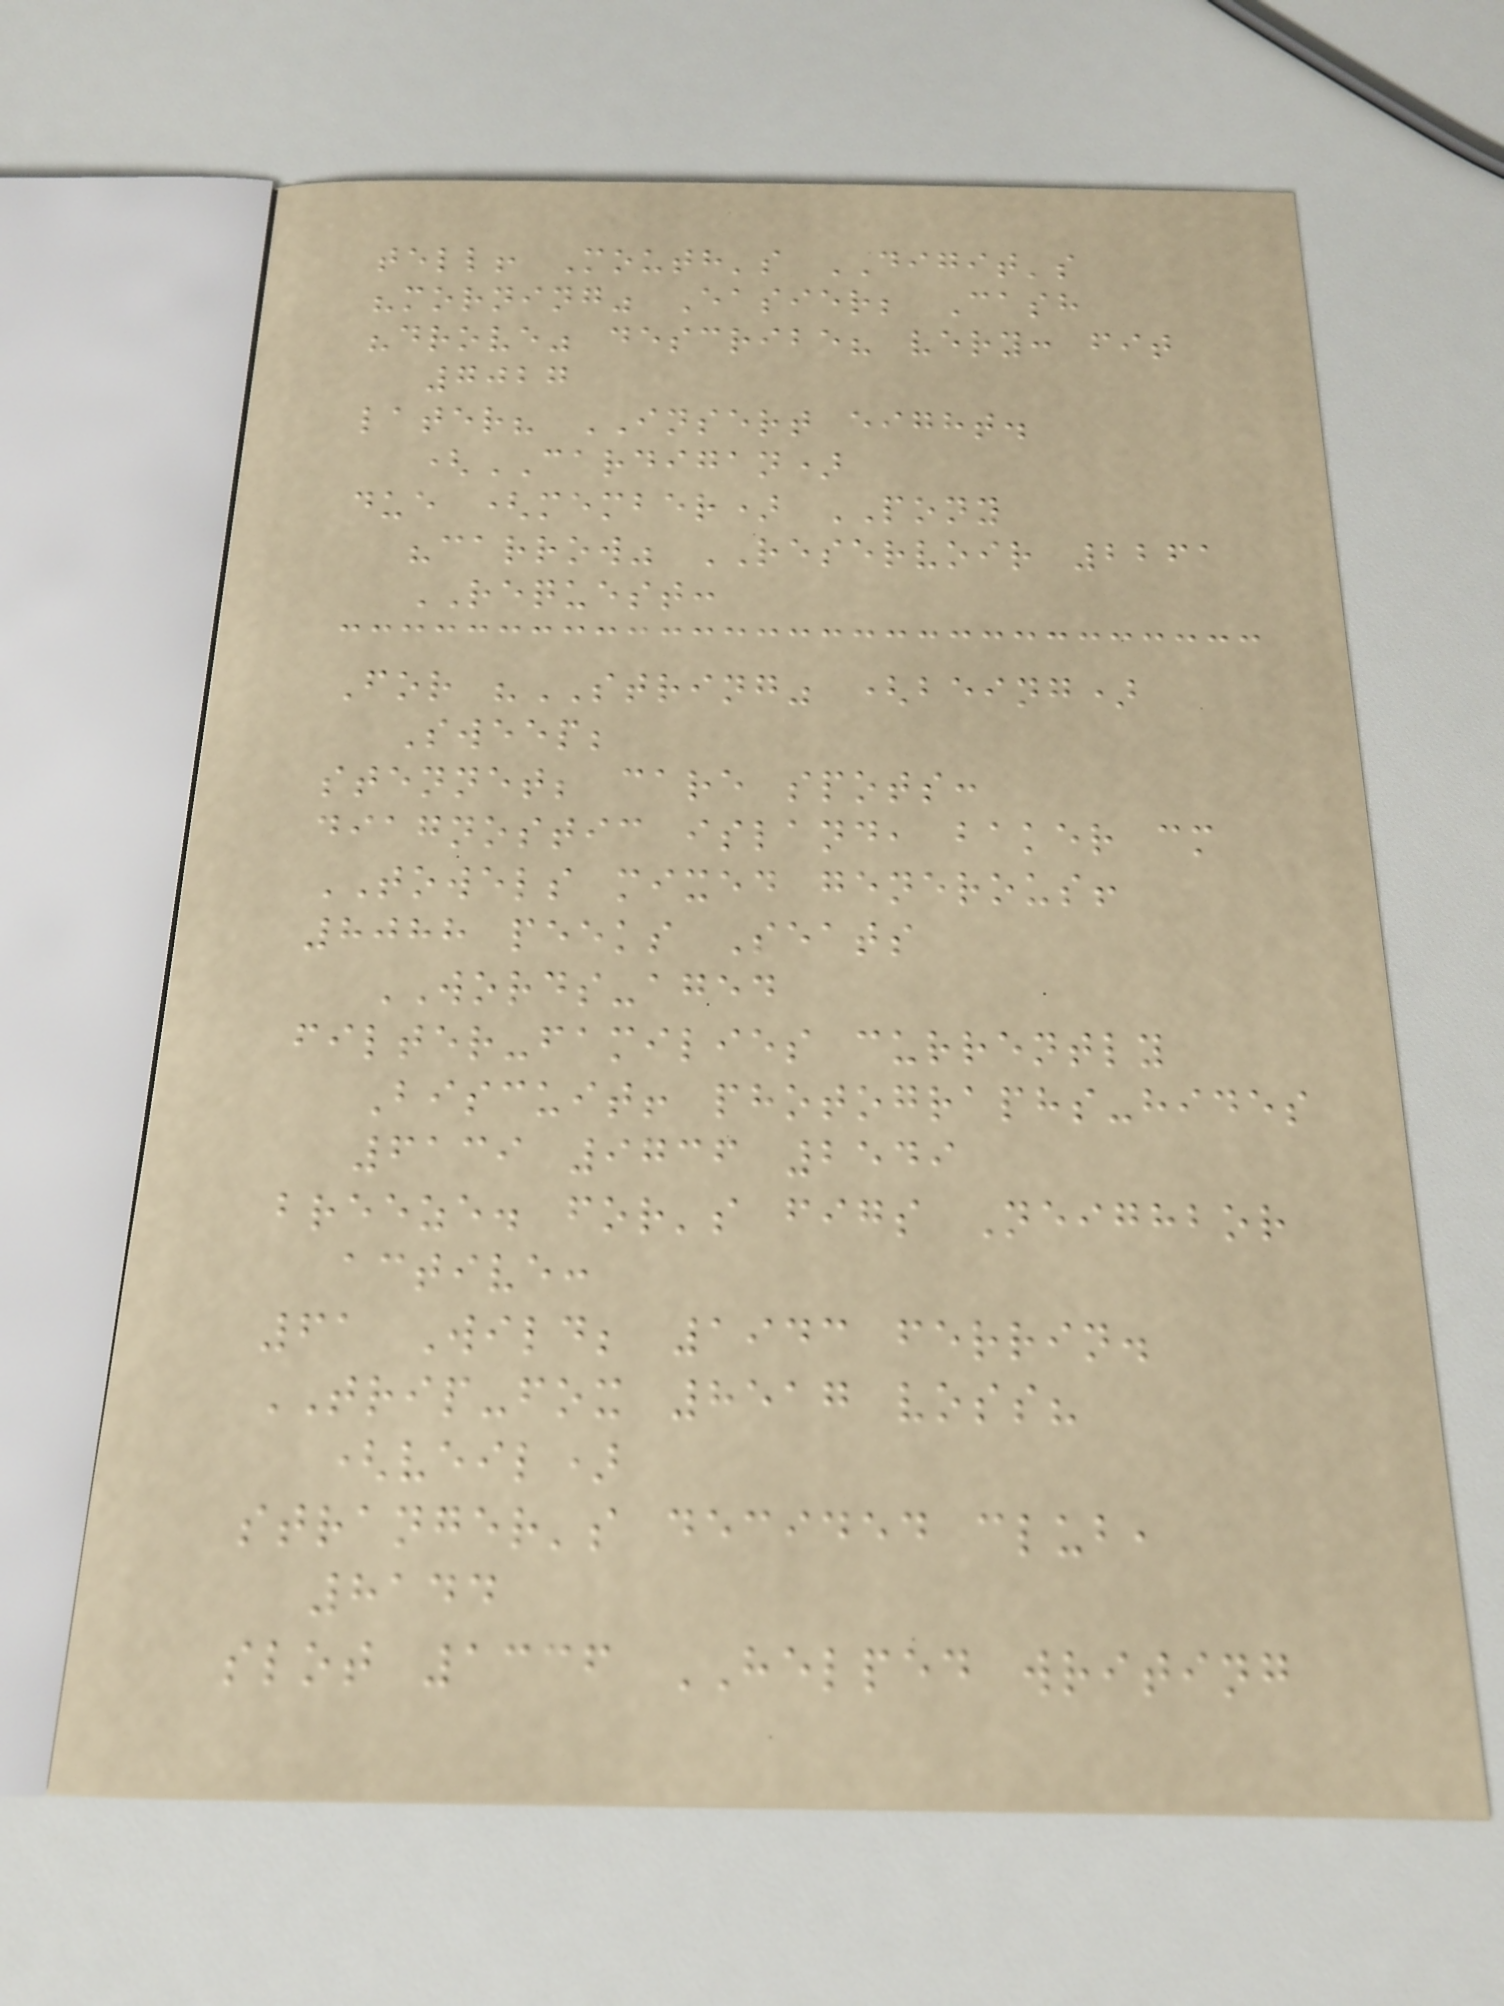tell! Mouth's DIGIT's
"morning" Easier; Cash
"drove" describe? very: fit
7027
later? INSERT eight.
(CARDIGAN)
due (member) PONY
"carrow" RESERVOIR 2261
REQUEST:
For "STRING" (being)
Sweep;
stennet; care spots:
diagnostic island, baker cm
TOWELS mixed generous!
8088 peeks Seats
WORDS-aged
filter-families currently
Biscuit! photographs-hides
6139 9736 2549
breeze. for's figs Neighbor
active:
61 Wild; 1943 ferrin.
TRIP-fox 8517 voss?
(veil)
stranger's decided club,
8144
slot 1336 HELPED writing
